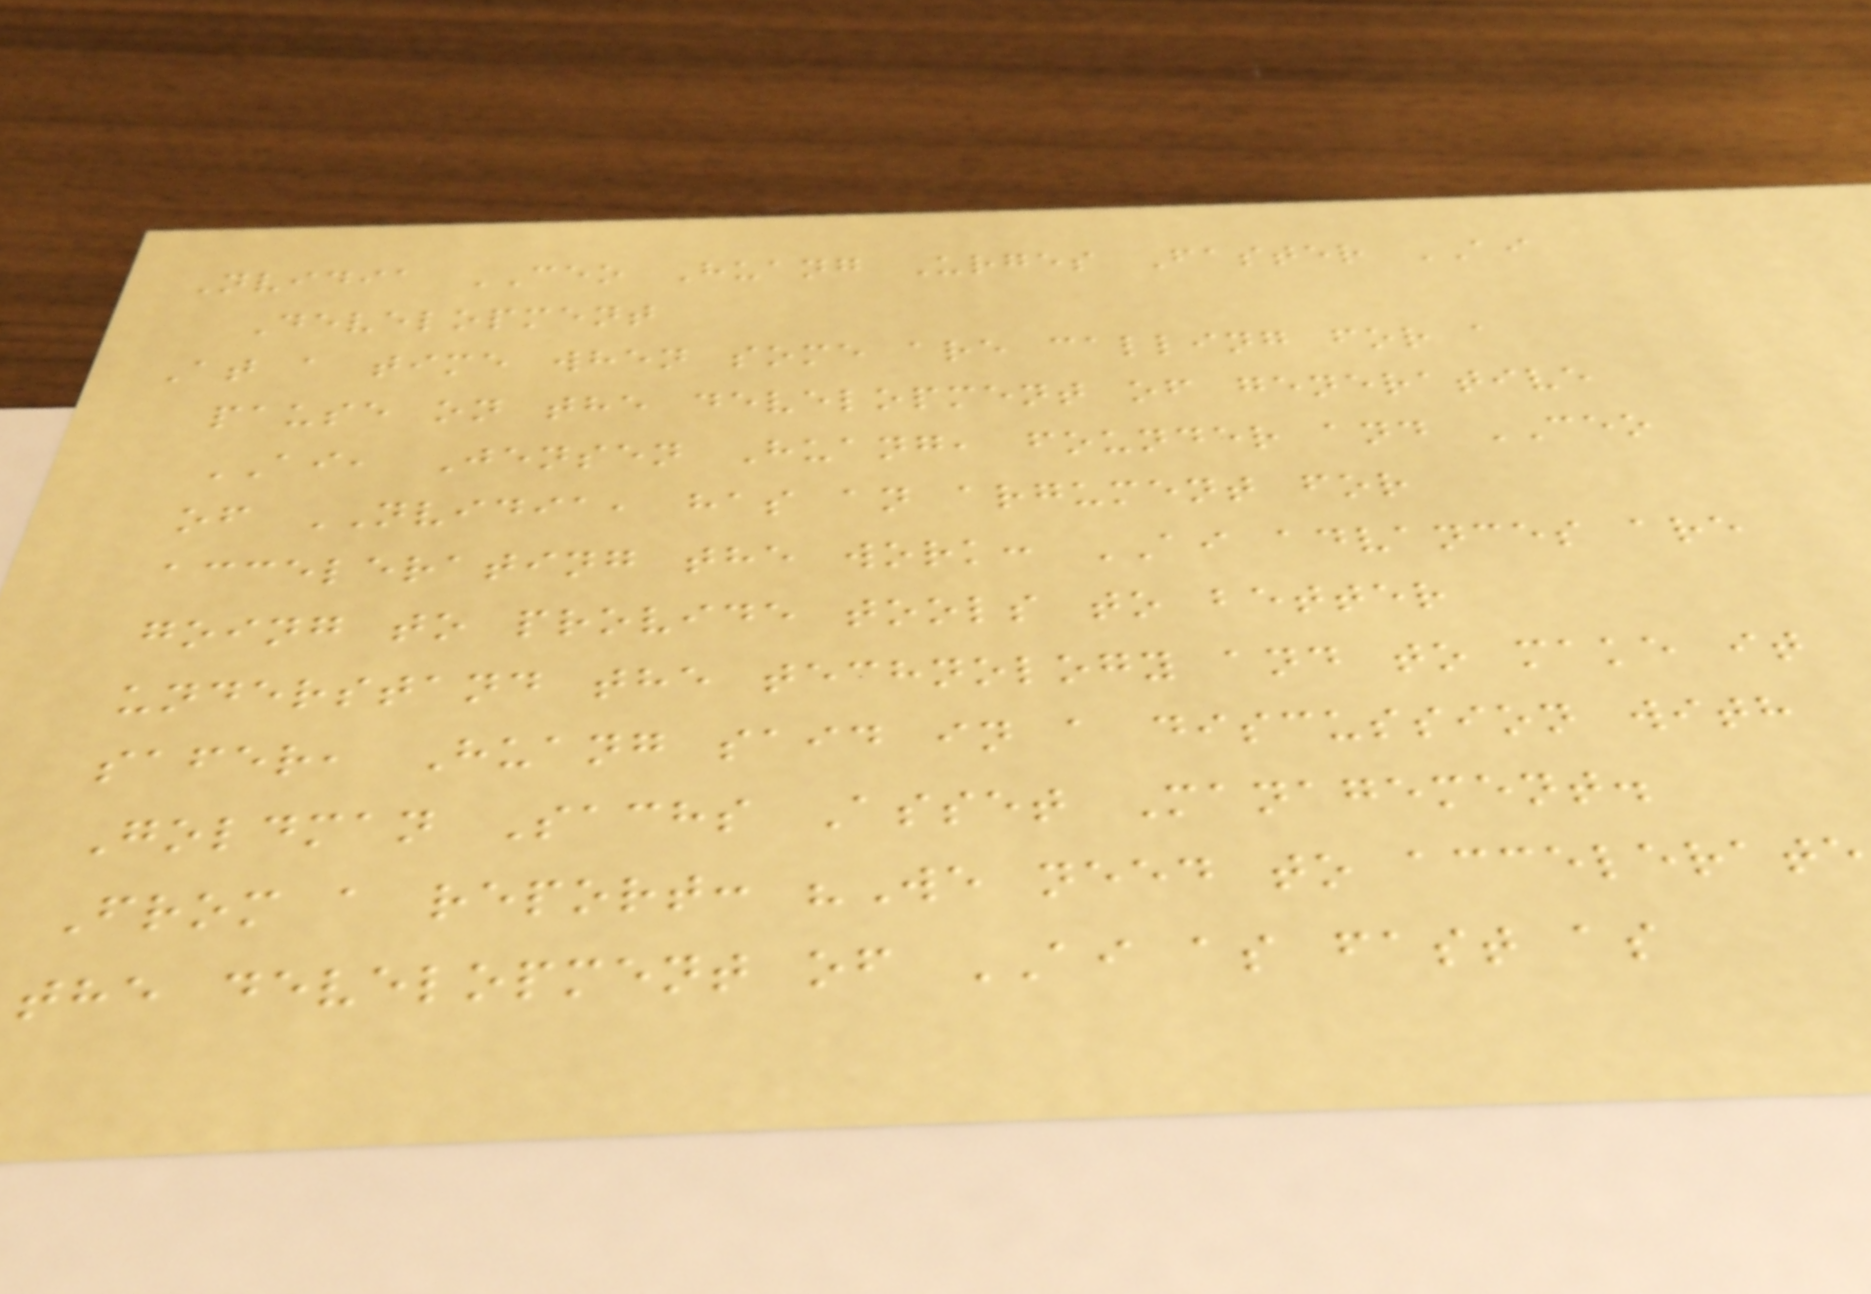Nvidia CEO Huang Urges Faster AI
Development
At a time when some are calling for a
pause on the development of generative
AI, Jensen Huang, founder and CEO
of NVIDIA, has an argument for
accelerating the work: AI advances are
going to provide tools to better
understand the technology and to make it
safer, Huang said in a discussion with
Goldman Sachs Asset Management.
From a report: "We need to accelerate
the development of AI as fast as
